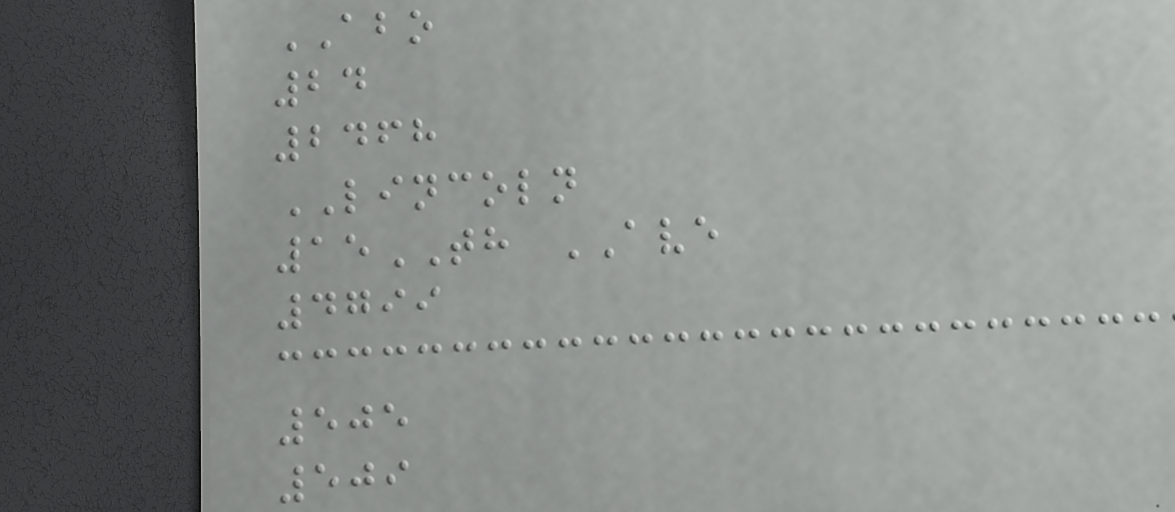ABO
24
2468
LINCOLN
15TH AVE
4799
505
509
